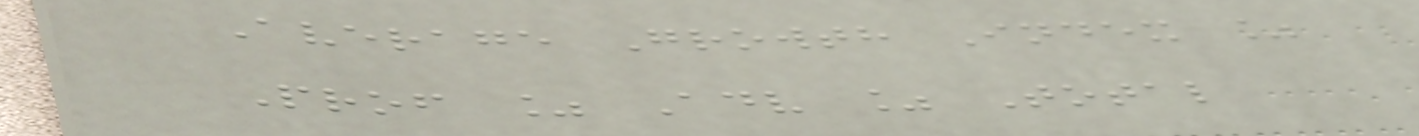Average Growth Index %
Prof % Adv % Total
